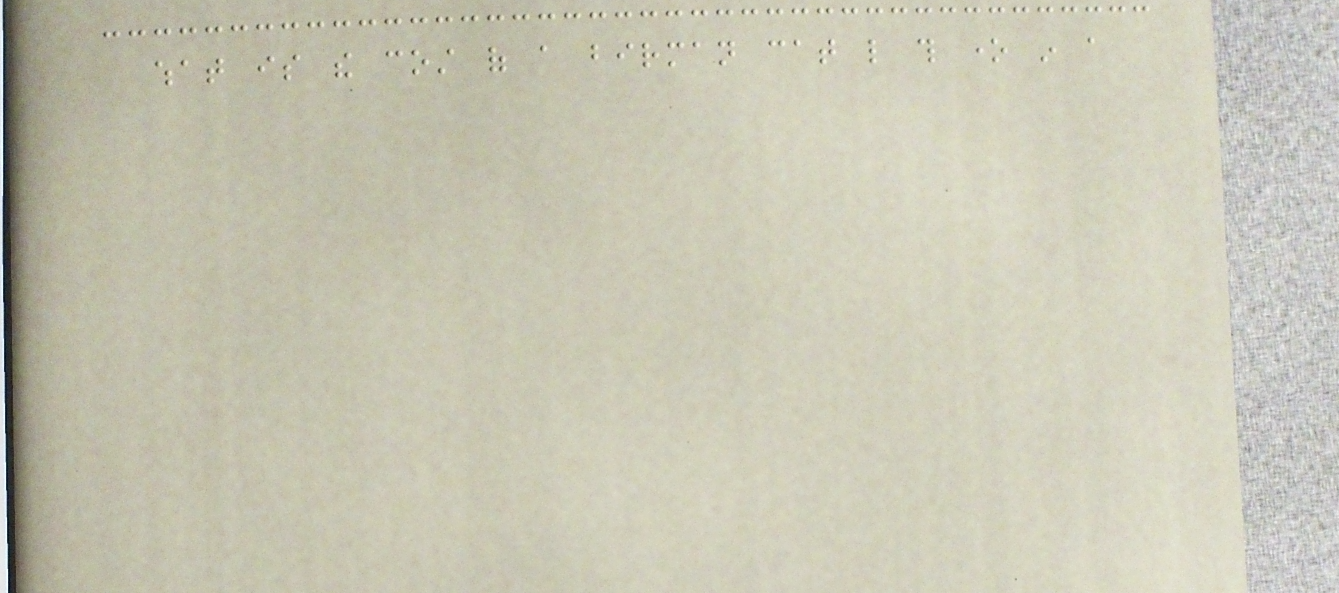what is the cost of a birman cat like this one in a
